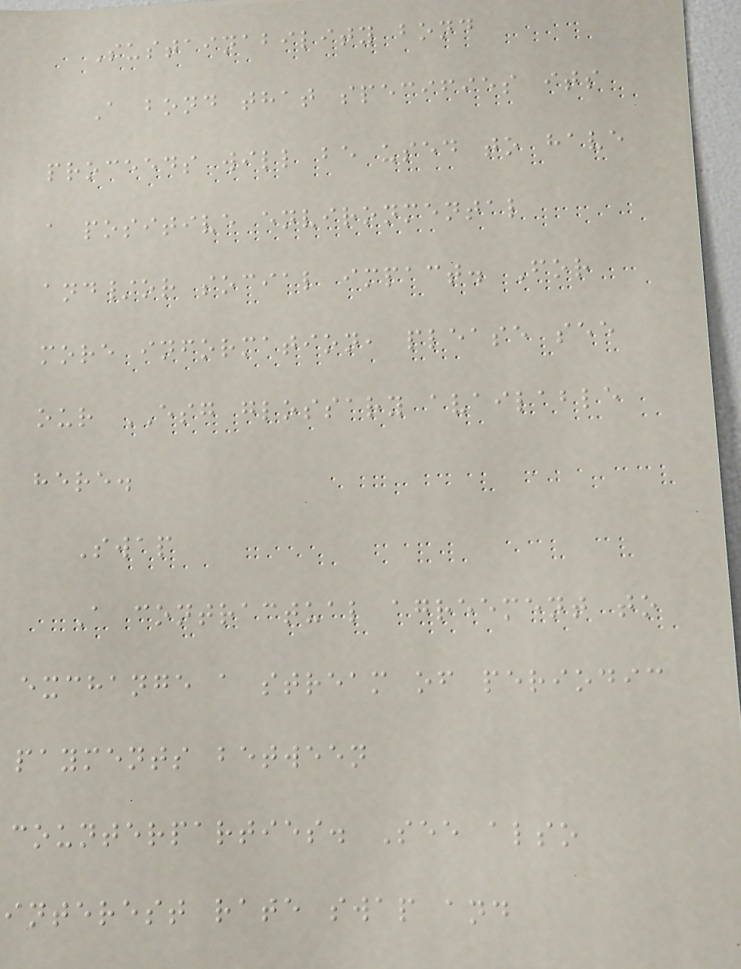Sustainability bond
A bond that specifies its
proceeds will be used to have
a positive environmental
and/or social impact. For
more information, please see
our ESG glossary available
here.
Swap
A contractual agreement to
exchange a stream of periodic
payments between
counterparties. See also
interest rate swap and
